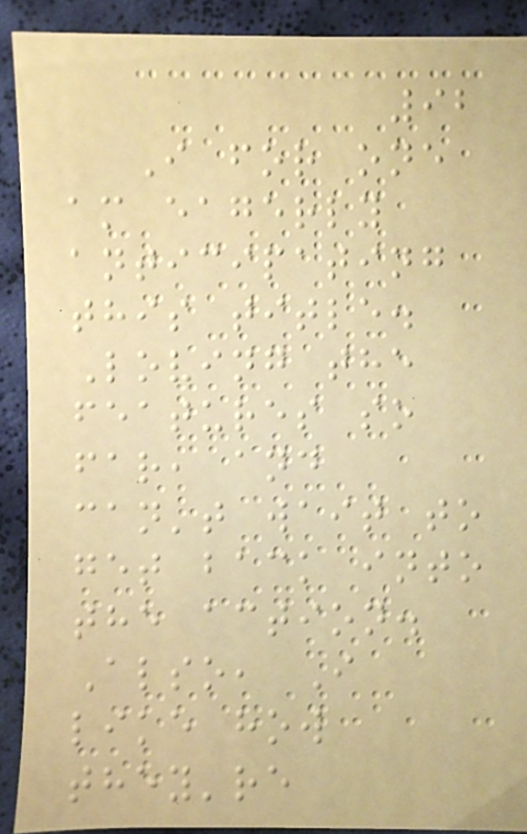92
I for one
am eagerly
anticipating
this title.
Loving the
features so
far, and
can't wait to
get back into
the action.
Also, I
like how
they're
